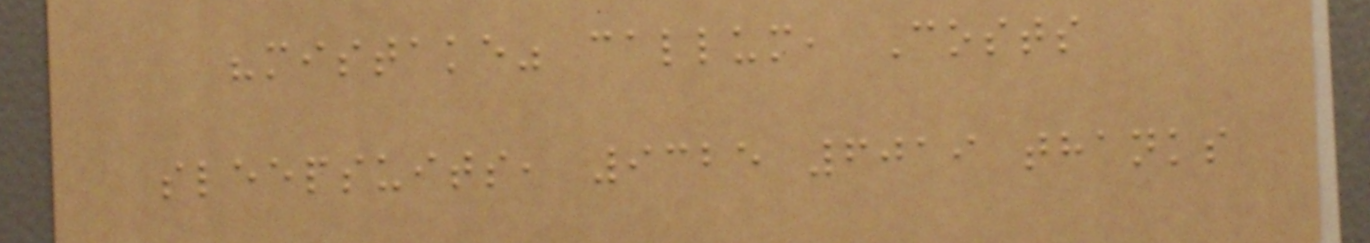"mistake" callum, Costs
sleepsuits, 9325 6019 thanks
